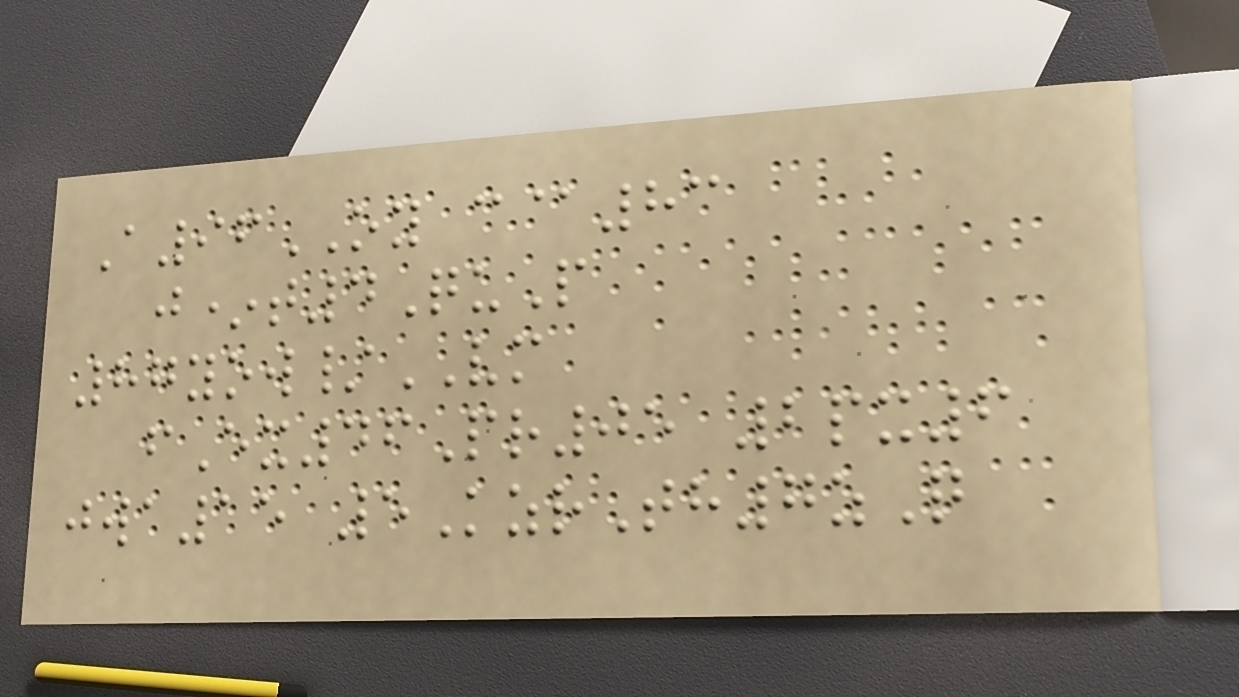A96OY c@83
j*t4QuP
87yow/VM
fEx46Pr05 2px6
jwa15 5KzrTh7zQ
